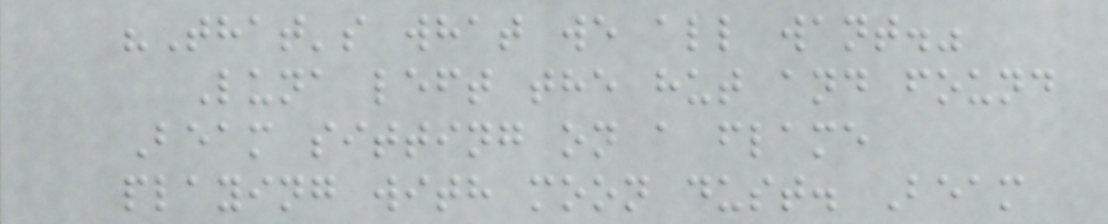"That's what we all want."
Luna left the hut and found
Beam sitting on a flame
playing with moon dust. Beam
